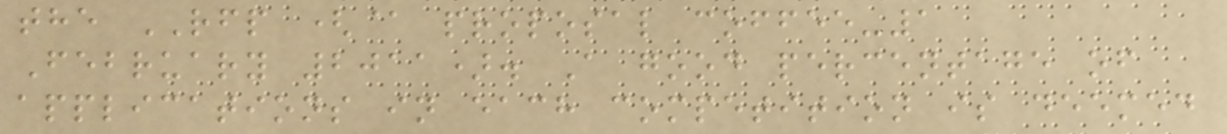the RFP (@ proposal coffee-1
February 2011). A good percentage of
applications in each competition is deemed
